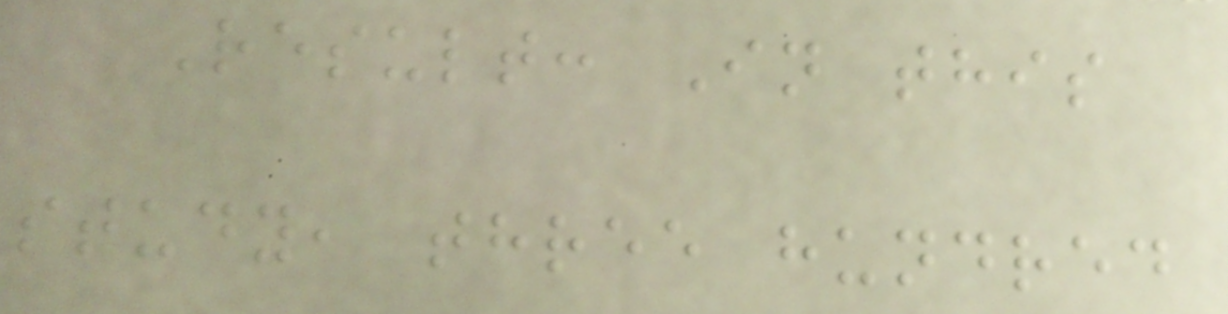Result: In this
study, three hundred
